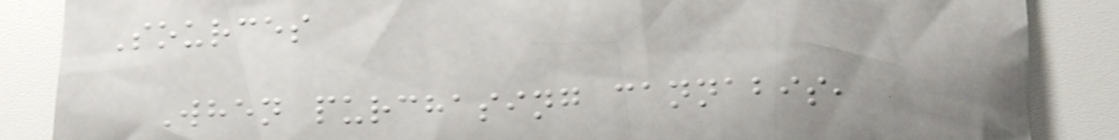Sources
When purchasing cannabis,
